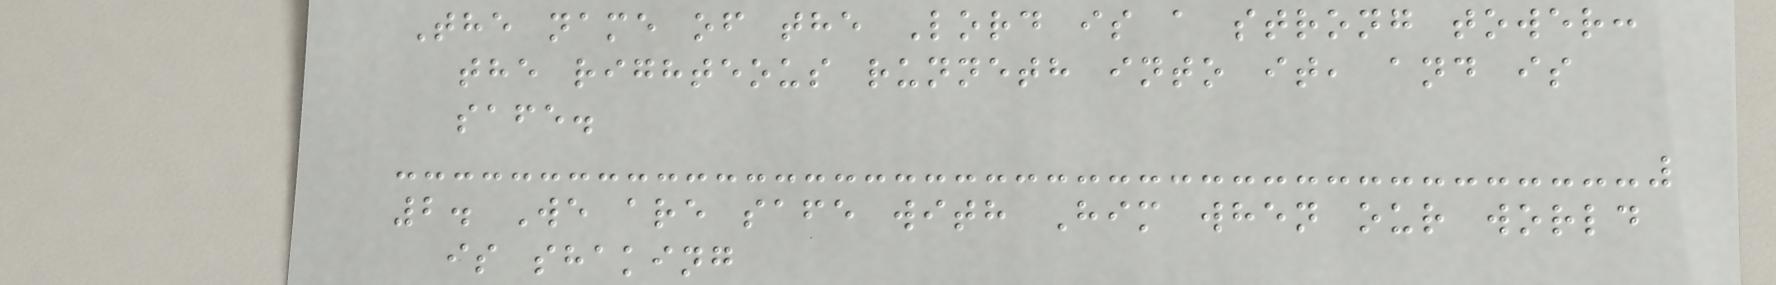The name of the Lord is a strong tower:
the righteous runneth into it, and is
safe.
2. We are safe with Him when our world
is shaking
